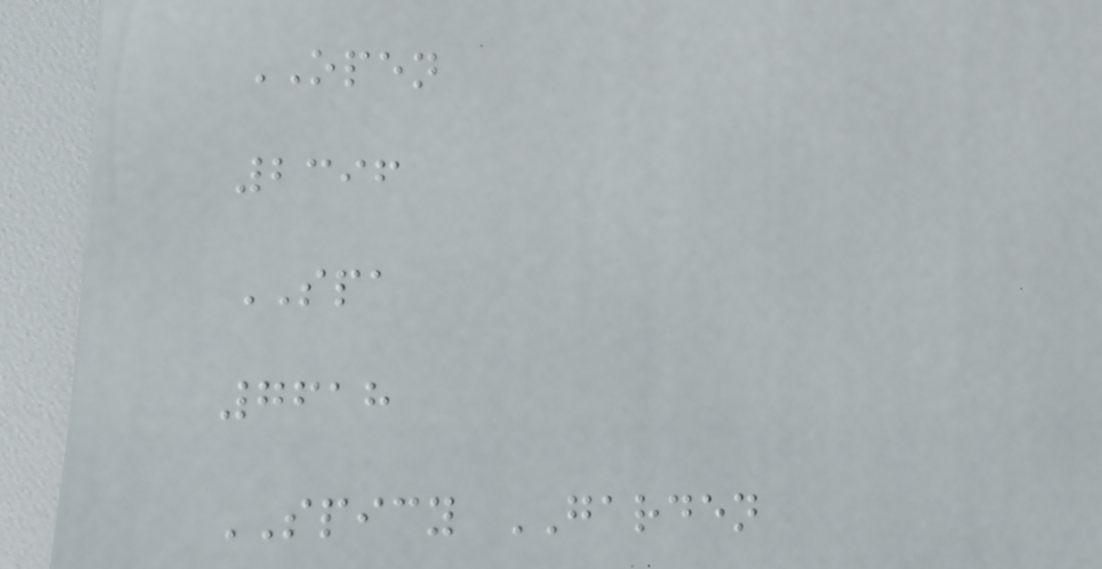OPEN
2396
SPA
7618
SPICY GARDEN
